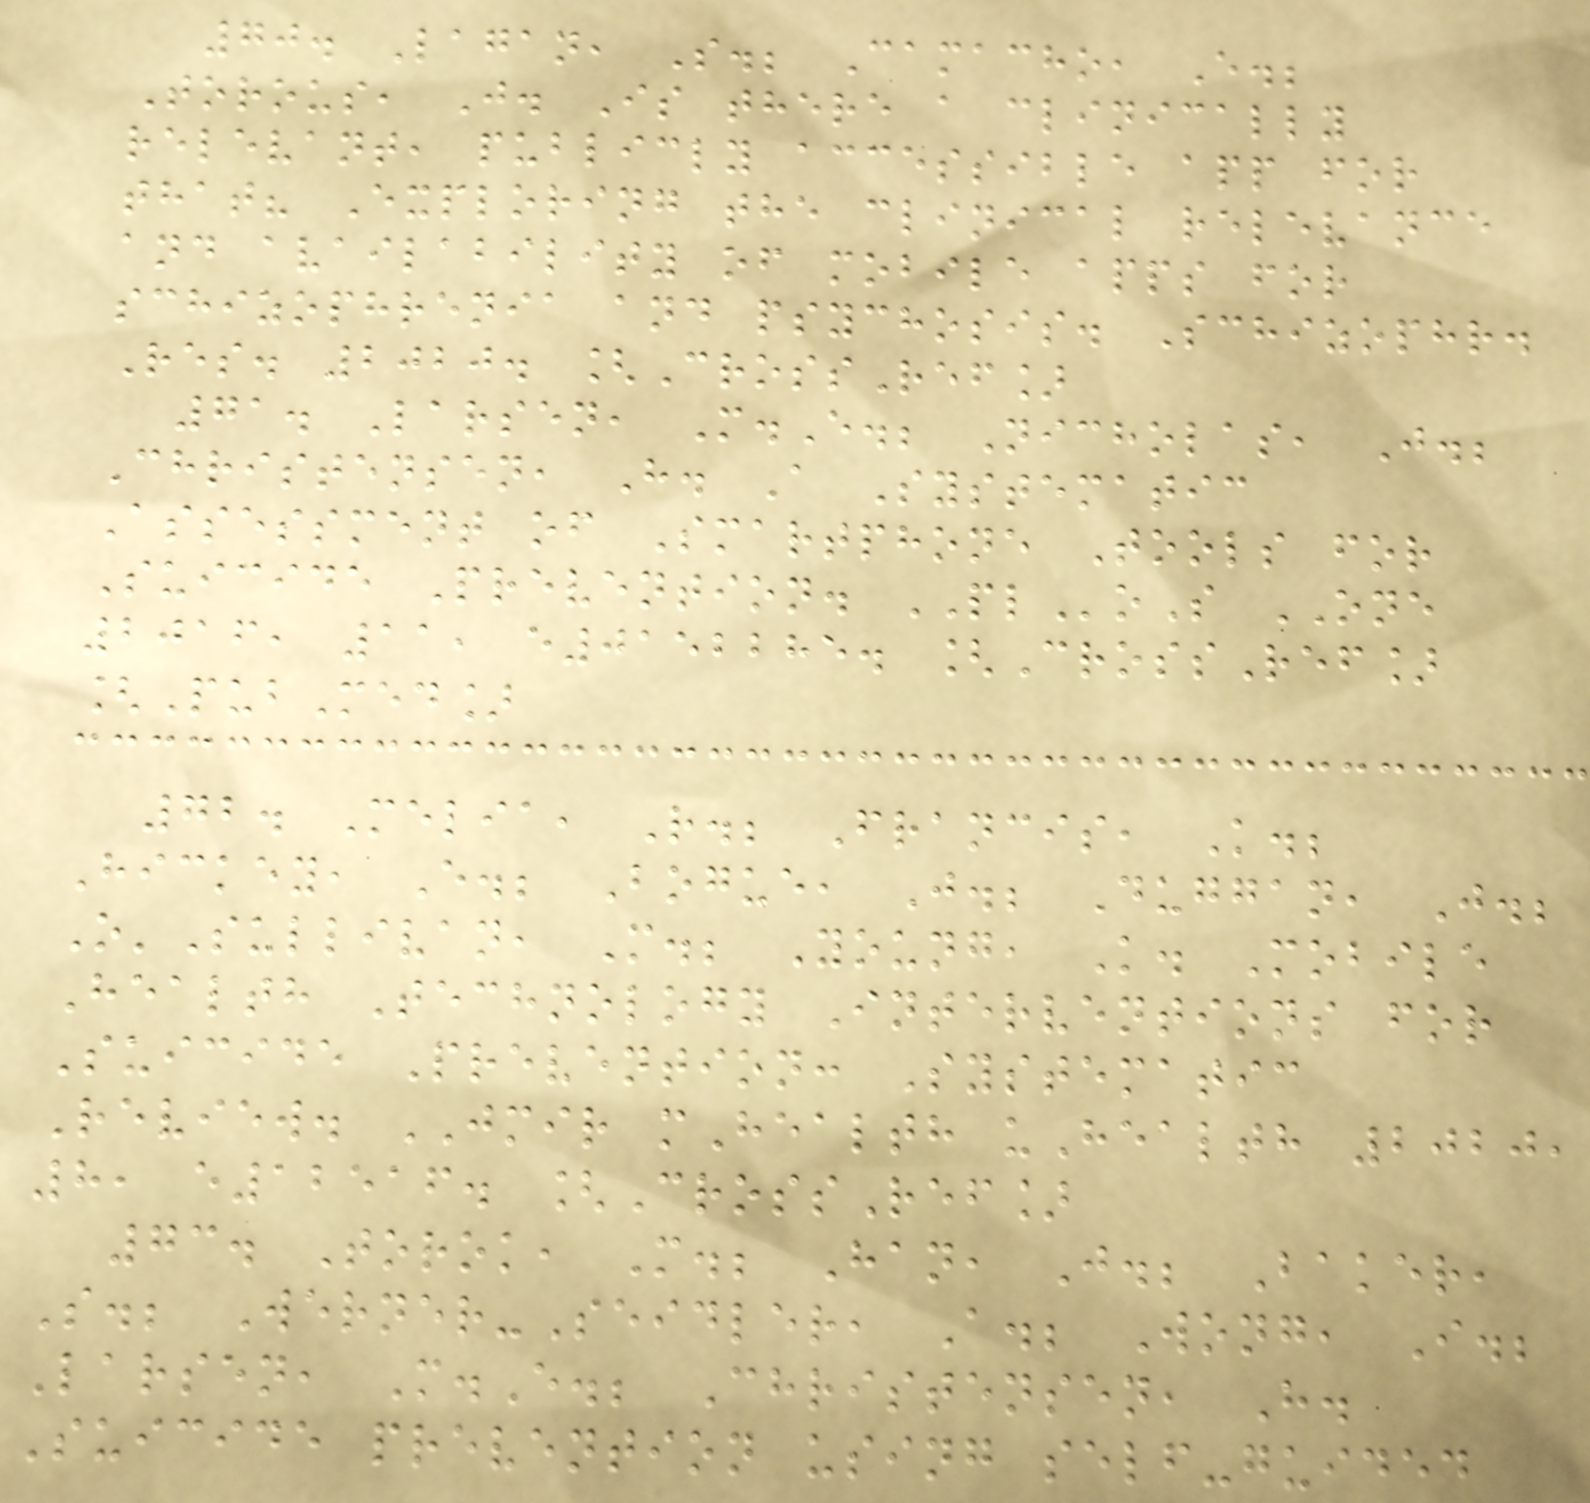70. Lagan, S.; Camacho, E.;
Torous, J. Is there a clinically
relevant, publicly accessible app for
that? Exploring the clinical relevance
and availability of mobile apps for
schizophrenia and psychosis. Schizophr.
Res. 2020. [CrossRef]
71. Larsen, M.E.; Nicholas, J.;
Christensen, H. A Systematic
Assessment of Smartphone Tools for
Suicide Prevention. PLoS ONE
2016, 11, e0152285. [CrossRef]
[PubMed]
72. Melia, R.; Francis, K.;
Hickey, E.; Bogue, J.; Duggan, J.;
O'Sullivan, M.; Young, K. Mobile
Health Technology Interventions for
Suicide Prevention: Systematic
Review. JMIR mHealth uHealth 2020,
8, e12516. [CrossRef]
73. Torok, M.; Han, J.; Baker,
S.; Werner-Seidler, A.; Wong, I.;
Larsen, M.E.; Christensen, H.
Suicide prevention using self-guided
